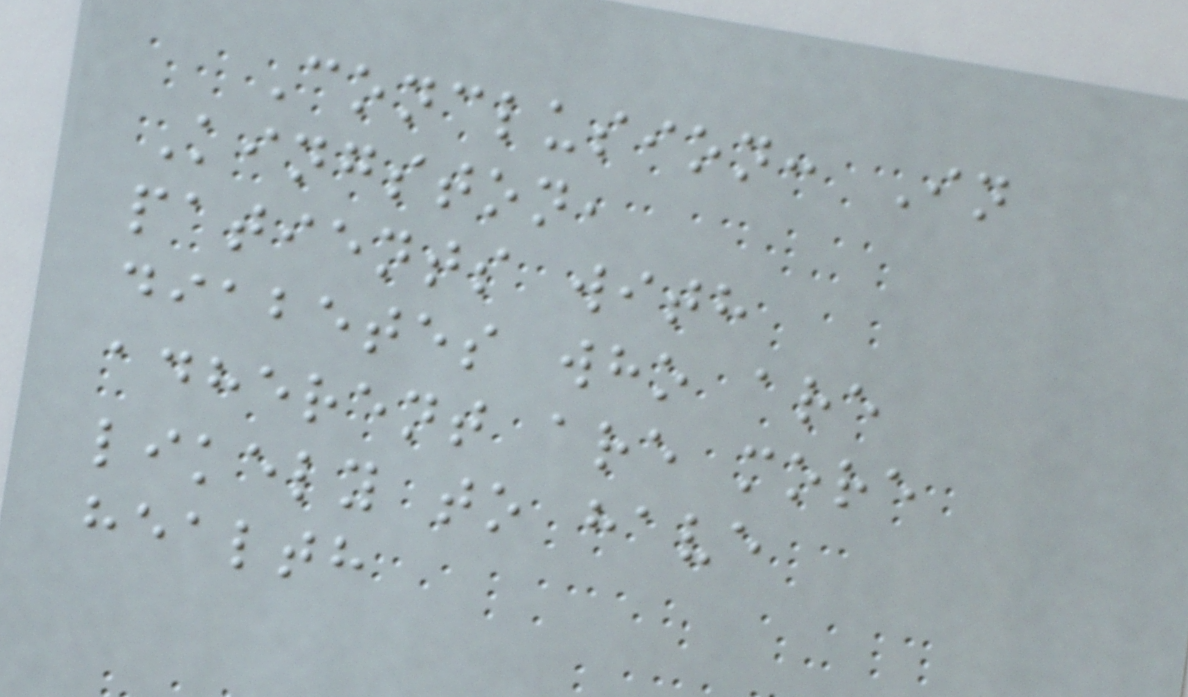Conclusion: In
Kingston,
patients with
diabetes who are
adherent are more
likely to have
health
